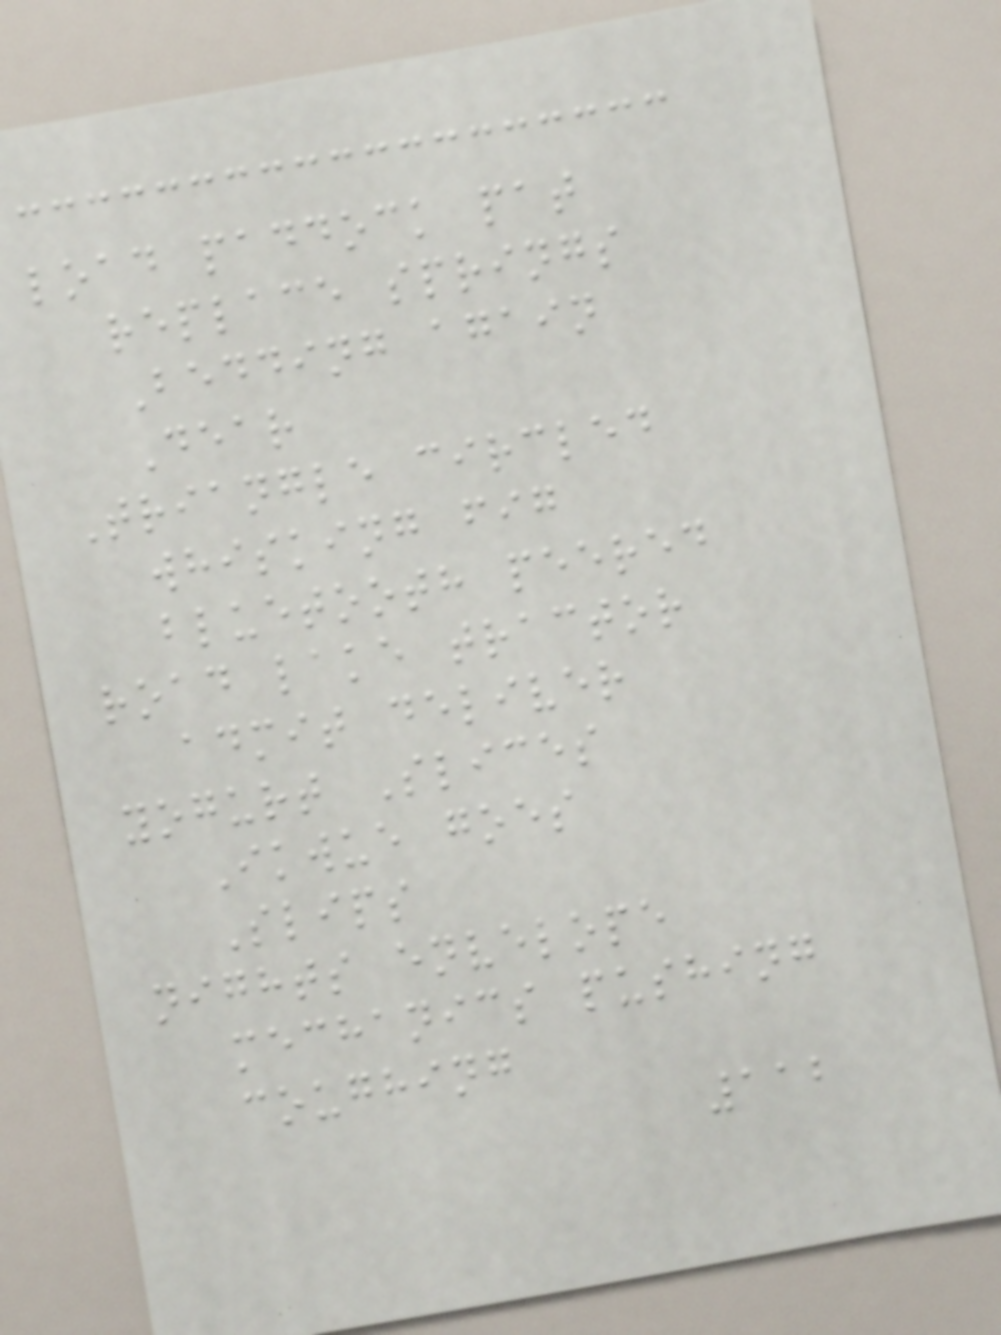load paddock pat
replace springs
Bedding again
Dear
Triangle circled
whisking fig
bluetooth peered
road lake tractor
admit deliver
yogurt Slices
Ikwue goes
Slips
nights envelope
mechanics pushing
coughing
112
